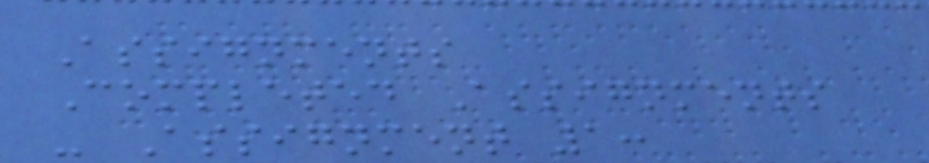Assignments
Completed Assignments
- Assignment 1:
